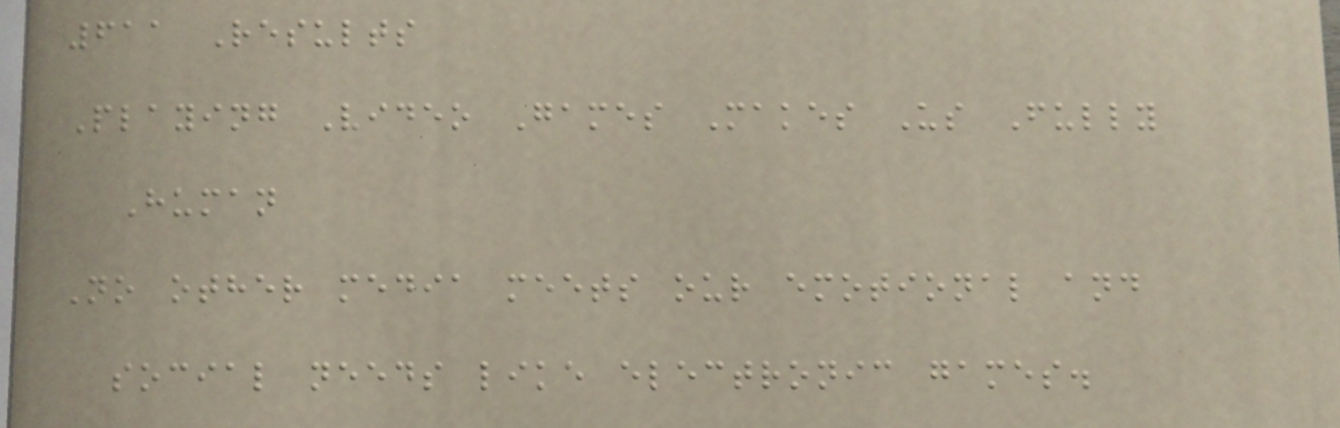611 Results
Playing Video Games Makes Us Fully
Human
No other media meets our emotional and
social needs like electronic games.
